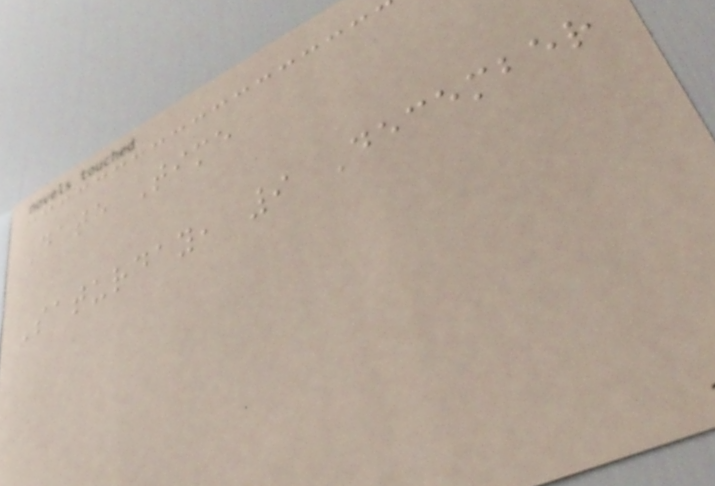Date Time
Saturday, 9 December
